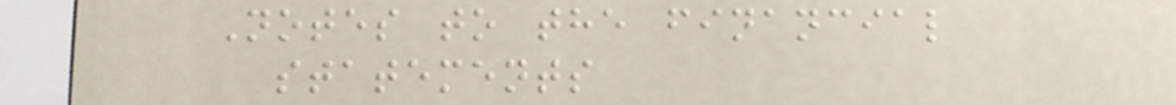Notes to the financial
statements
